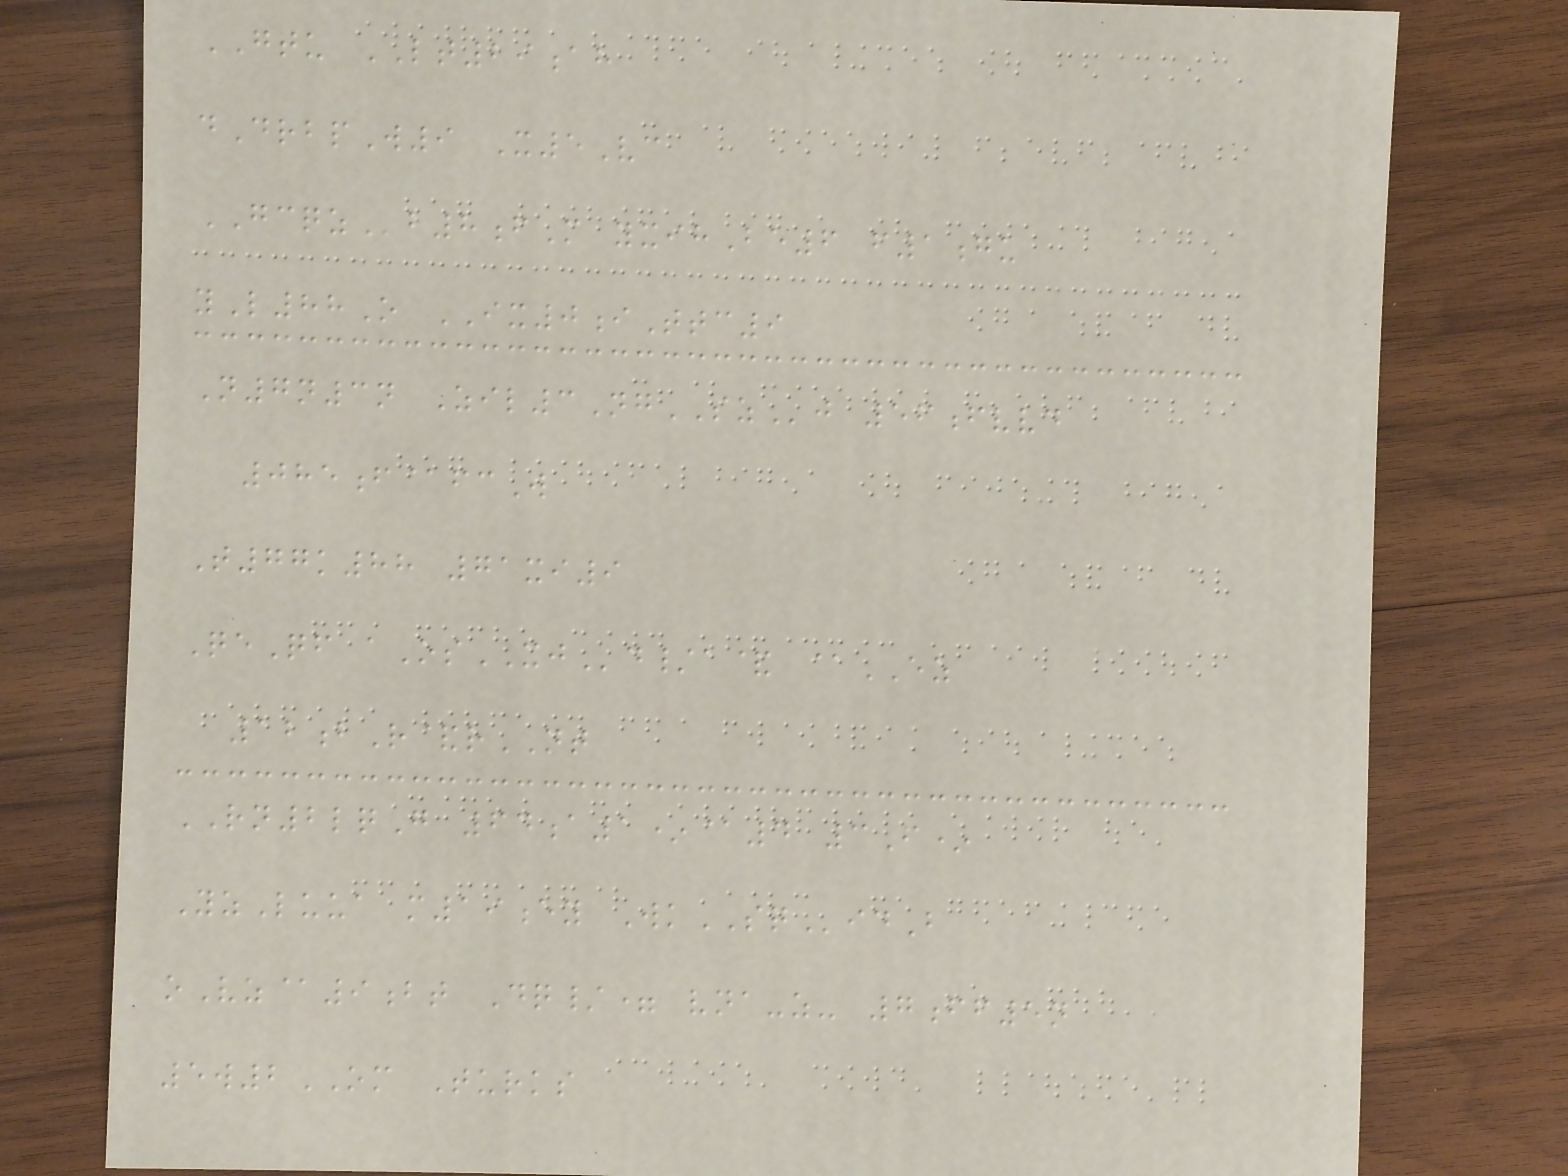GTU LT29ah
dDrbpW9 X5Vc
GCQZb8fM yxihBe6 f1gu
yL88O IX0iTtc9
N7n3n Zil3NgSZj 56fvvd
085f@fcW
T77k88 71xi9
QeQf aOsXJd/a& @EZ
12bR&rNT
RN2lqG 64a1*@4 3F*
YzLuua m19ey WkSQidB
oVz@9bt Dq/= vna-z- 7ff5n
5w2OM Turks
